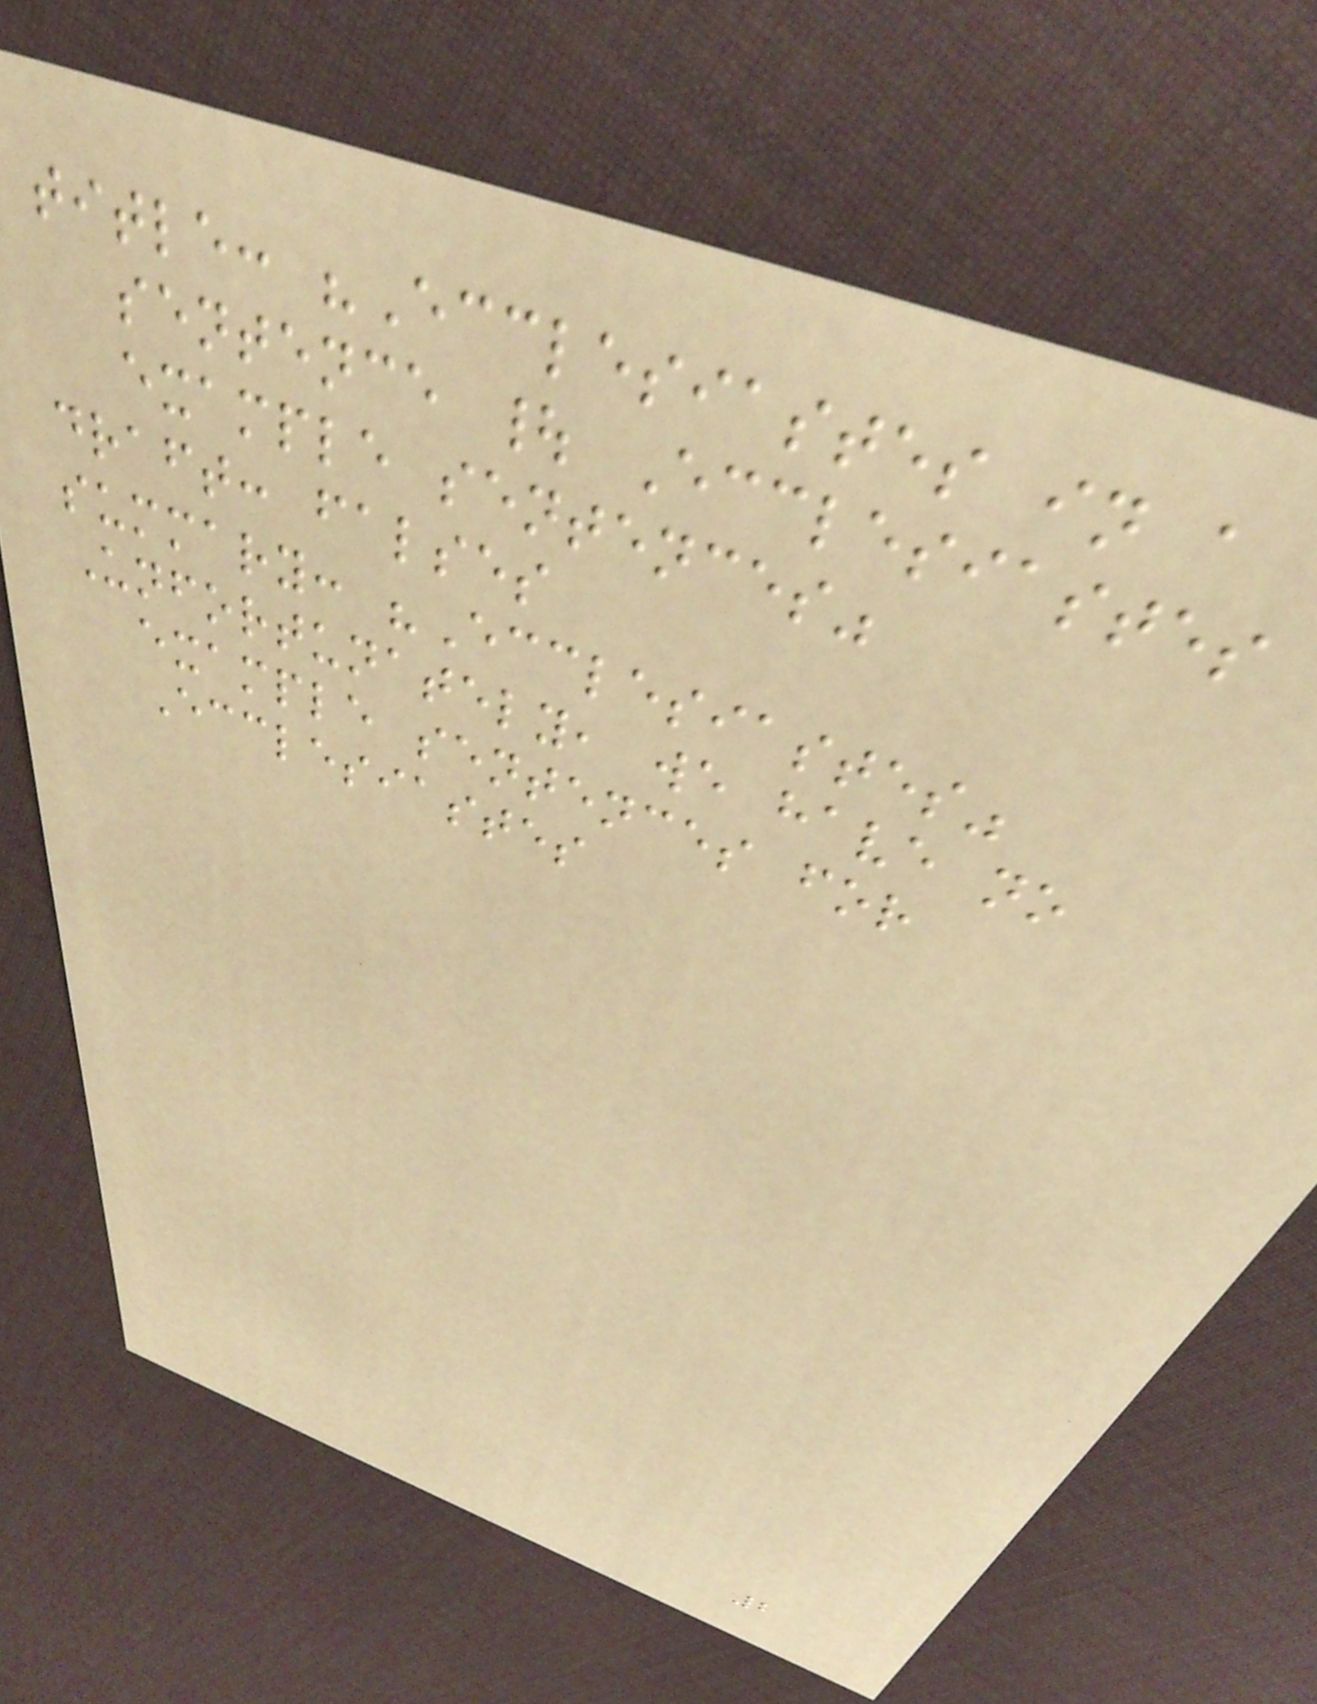title: "Ecclesiastes in a
sentence | Ecclesiastes
example sentences"
draft: falses
summary: "Ecclesiastes"
Unfortunately, we have no
example sentences for
Ecclesiastes
2
